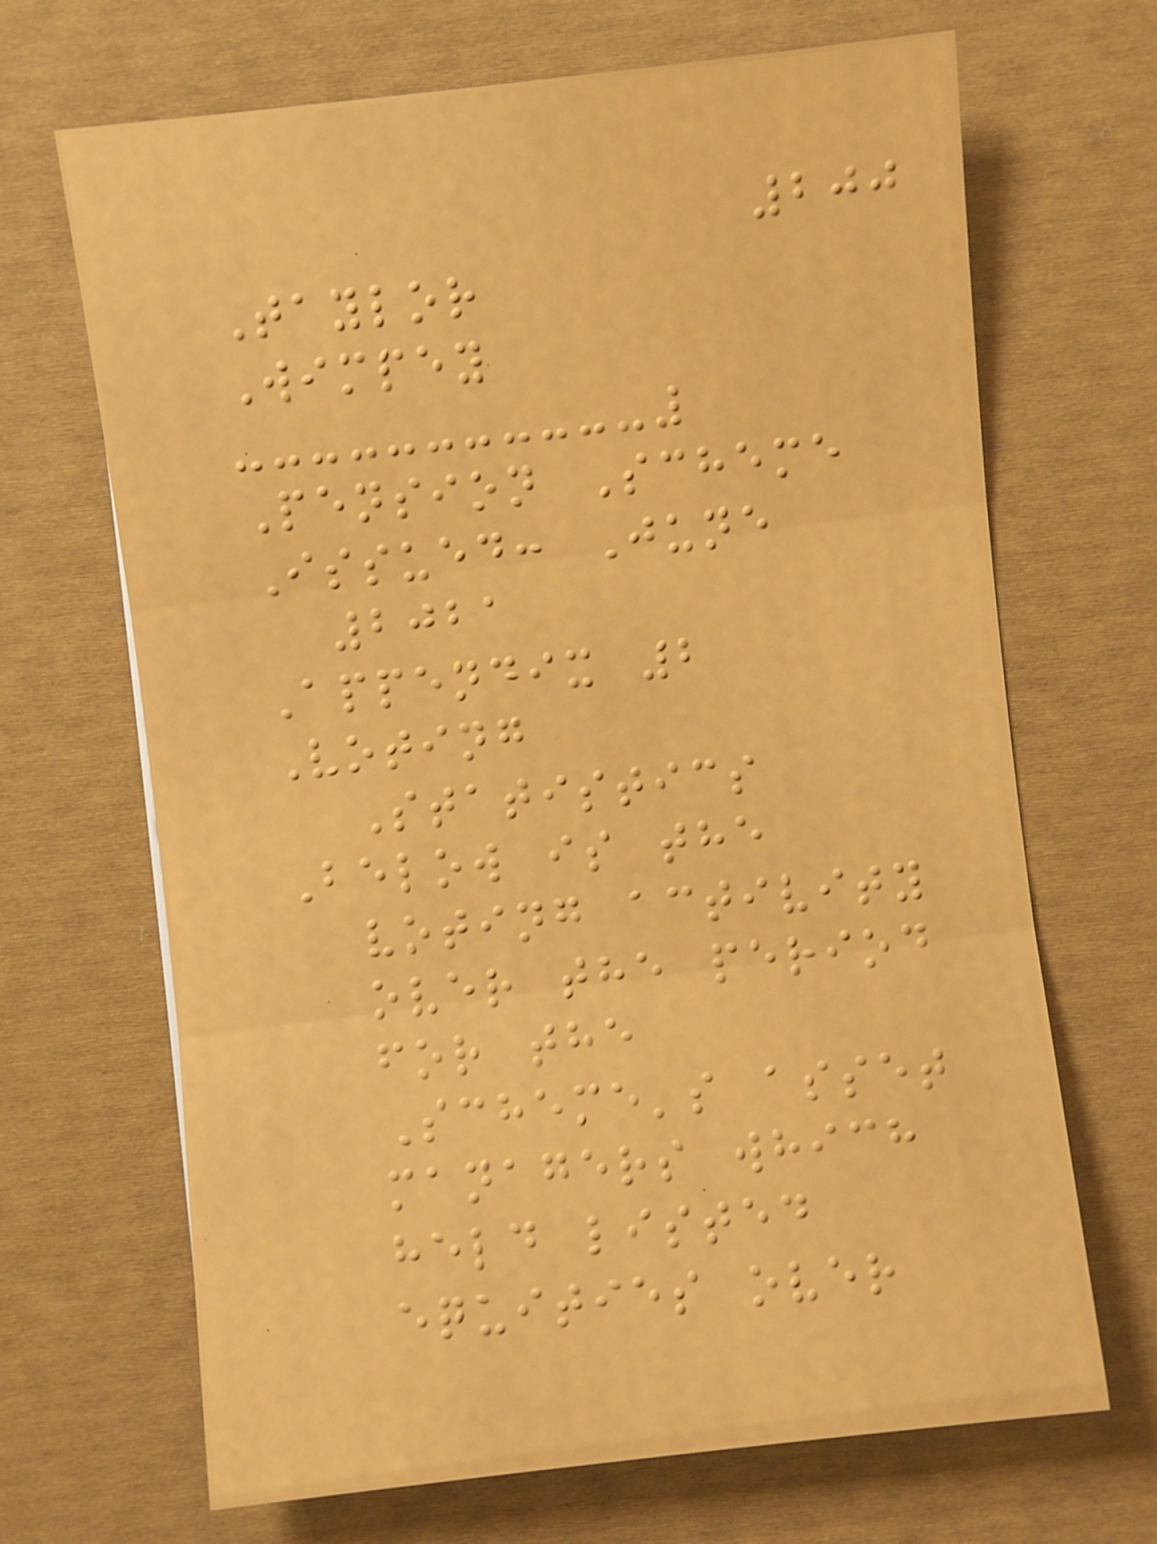200
Taylor
Wimpey
Pension Scheme
Issued: June
2021
Appendix 2
Voting
Statistics
Below is the
voting activity
over the period
for the
Scheme's asset
managers which
held listed
equities over
